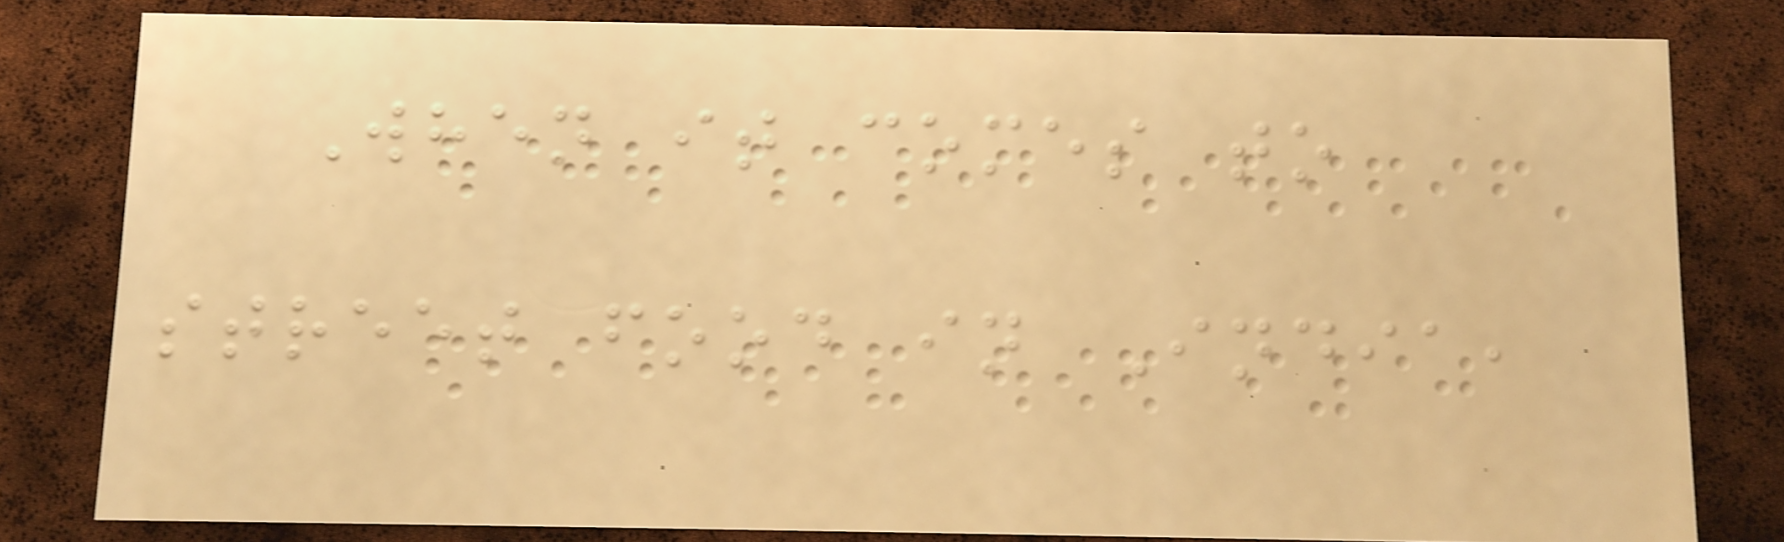When it comes to
street food in India,
